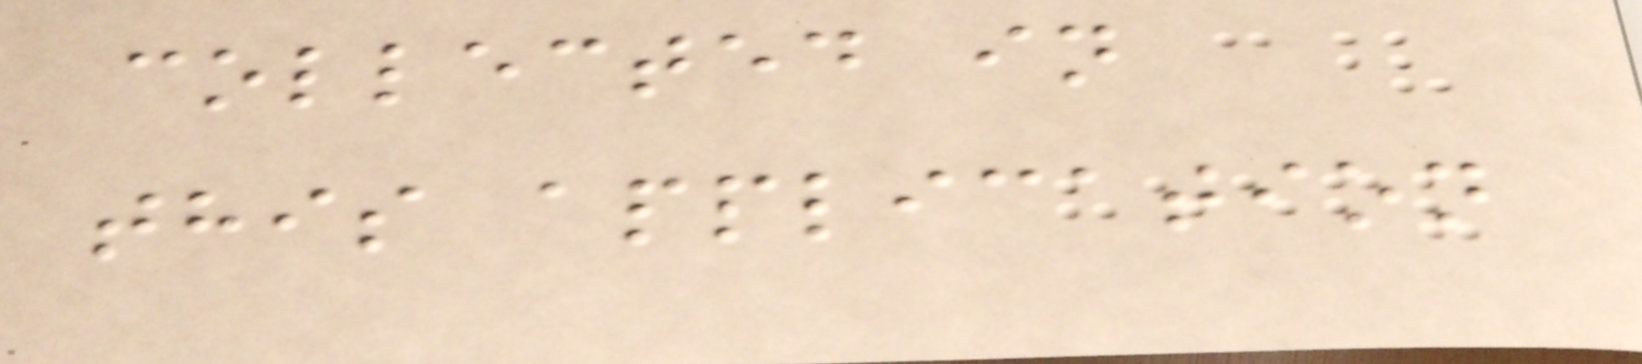collected in
this application
